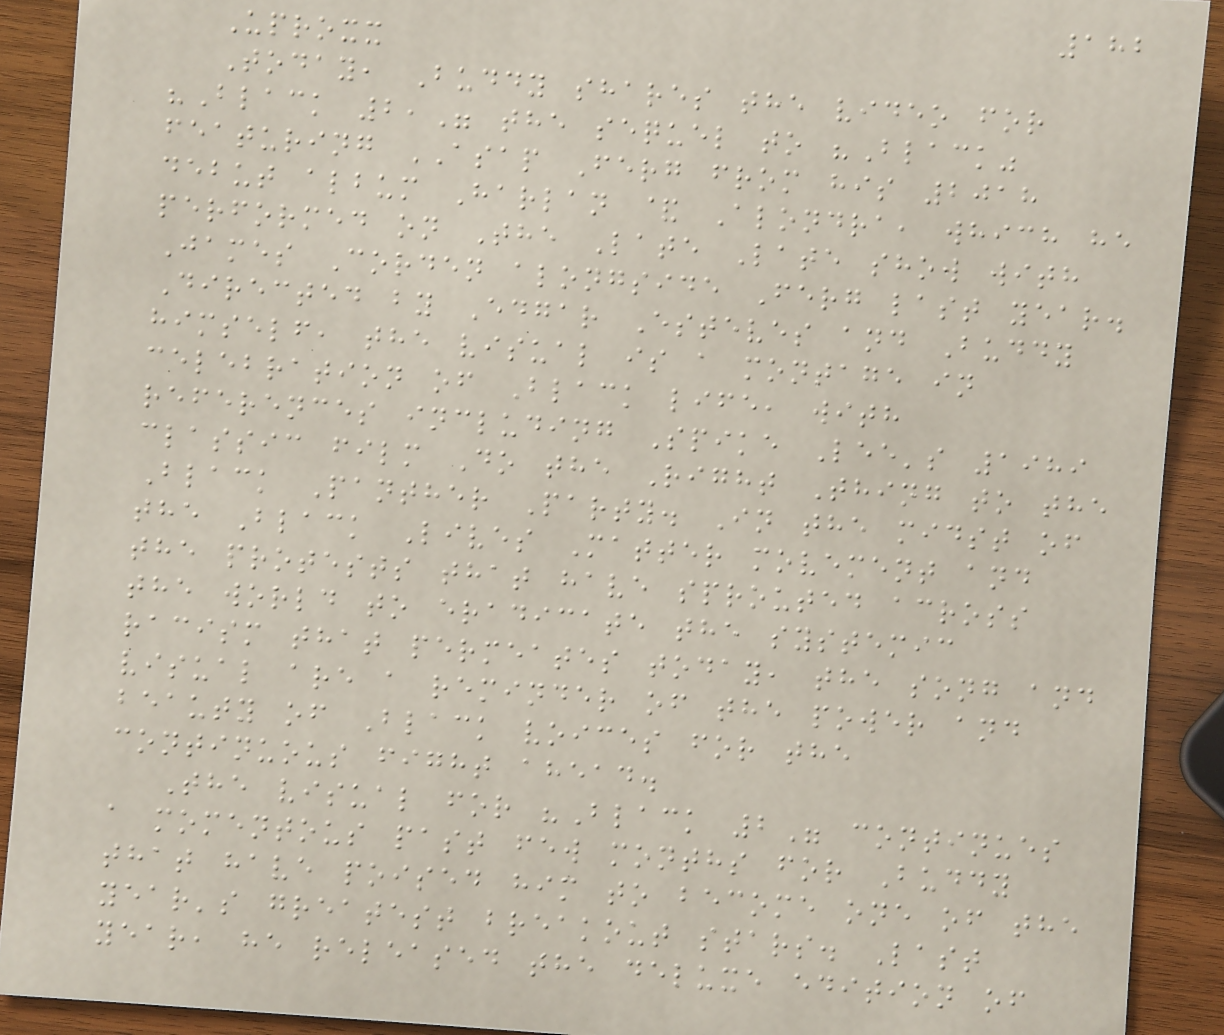182
Uproxx
Today, Buddy shares the video for
"Black 2," the sequel to "Black"
featuring ASAP Ferg from his 2018
debut album Harlan & Alondra, which he
performed on The Late Late show with
James Corden alongside Ferg last year.
Directed by Edgar Esteves and Buddy
himself, the visual is a montage in
celebration of Black life, with
references including Spike Lee's 1989
classic film Do the Right Thing to the
Black Panther Party. In the midst of
the Black Lives Matter movement and
the protests that have sprouted across
the world to eradicate the systemic
racism that permeates today, the song and
visual are a reminder of the power and
beauty of Black voices for the
continuous fight ahead.
The visual for "Black 2" continues
a momentous past few months for Buddy
that have poised him to become one of the
year's greatest breakout stars. Last
year, he released the deluxe edition of
